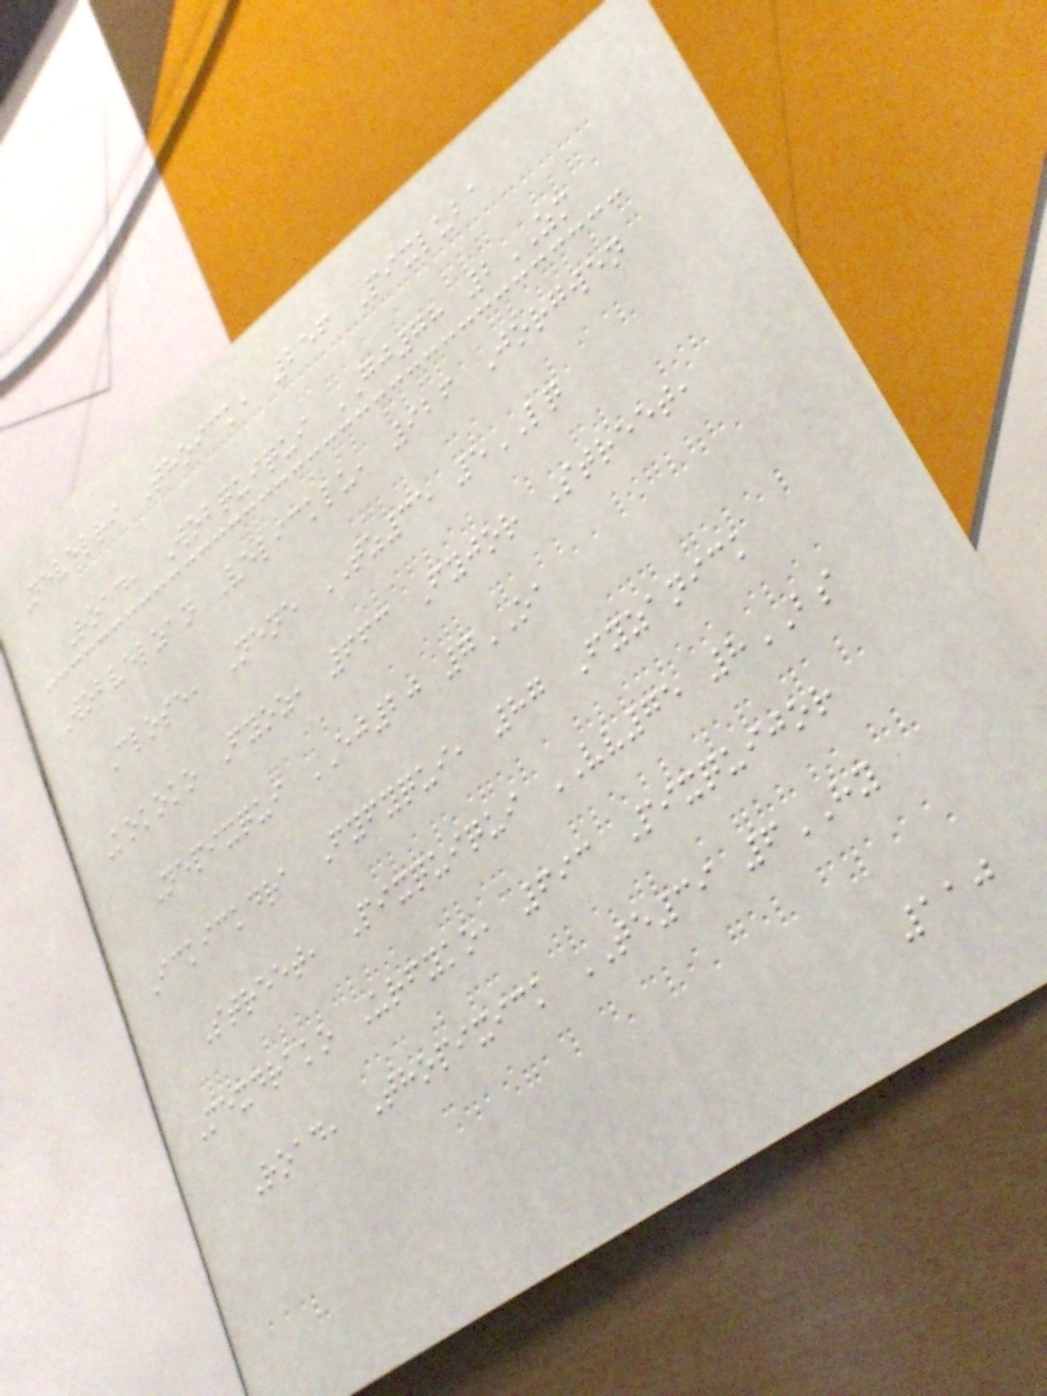Nevelri Thoick, 256 Pixluba
Road, Wobquiqui GJ78 2ZM
Wobvelzan Velicklu, 926 Jorgwen
Close, Nene TZ35 5LQ
Kokoko Fyoz, 663 Fyjor Street,
Nepixqui EJ20 7OA
Ickickdra Fyfyqui, 87 Fyzanick
Street, Pixquiqui VV75 8BS
Mexdrako Urfyko, 693 Pixquijor
Road, Thopixick TE39 6HY
110
